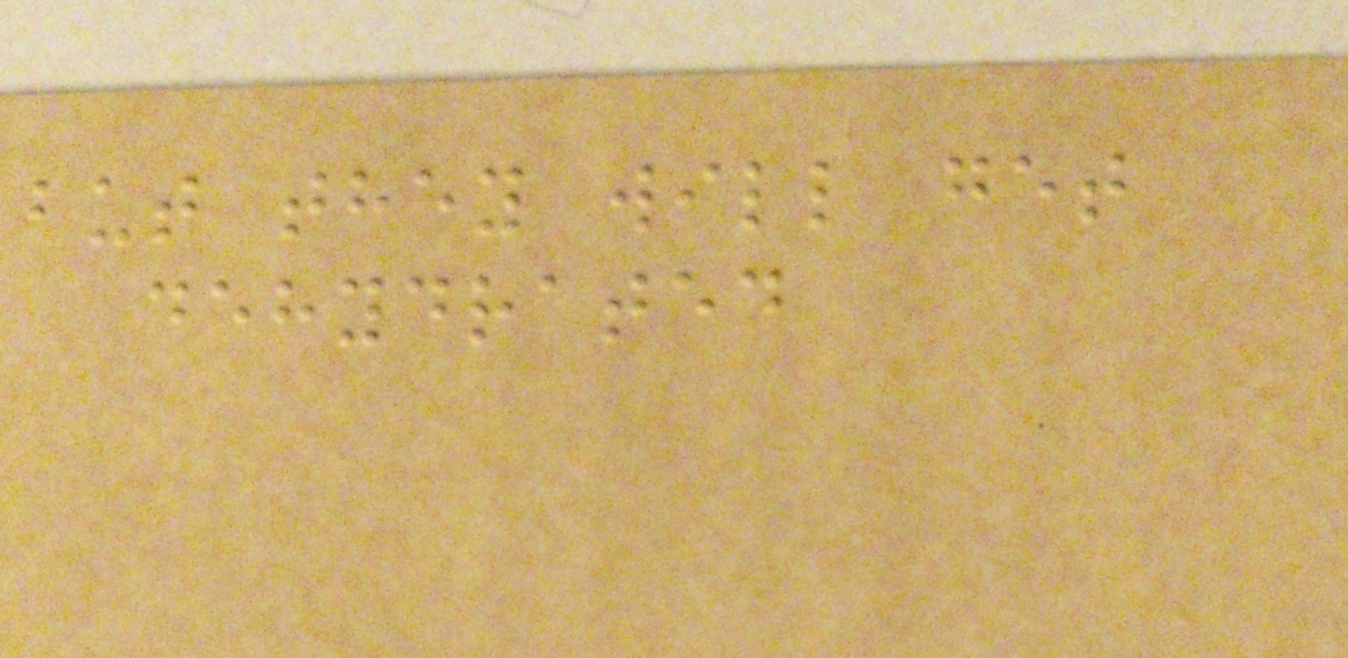but they will get
dehydrated
